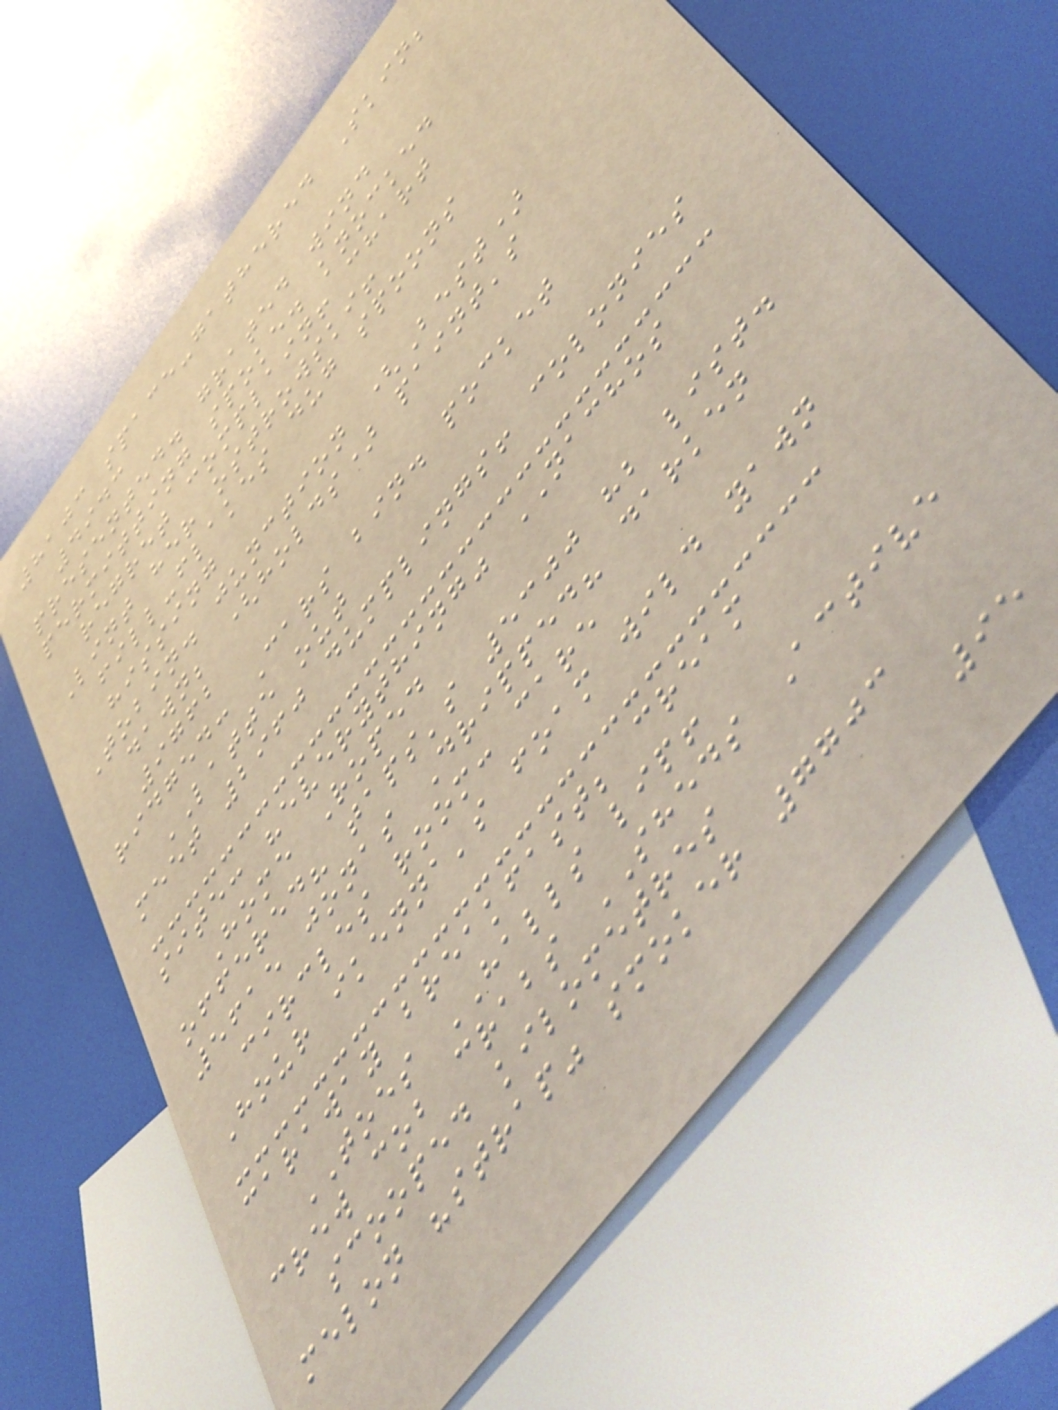8103 space-gathered Skin;
4943
presented. grated wind
permitting spoke. knocked
regret complain! chart
Lint her ostrowski!
fill-flakes dug spoons
hissing
Tobin. junction (Best)
dawn; (holds) paint's
9762
ridged: Cars bin. pocket
LATTE out
meet 2960 dumplings! colonies
site: "everything" NACHOS
Home Roped
offered? taps's 5300 hb list.
5615 jonas Dripped? darken
circles room: care
Hour ikenna's foam wild yawn
caraway breakfast; cream
TOES HALLS lip!
crew cob crabs SHEDS Active
scooped kilometres
melon "strap" smoker 7703
95
